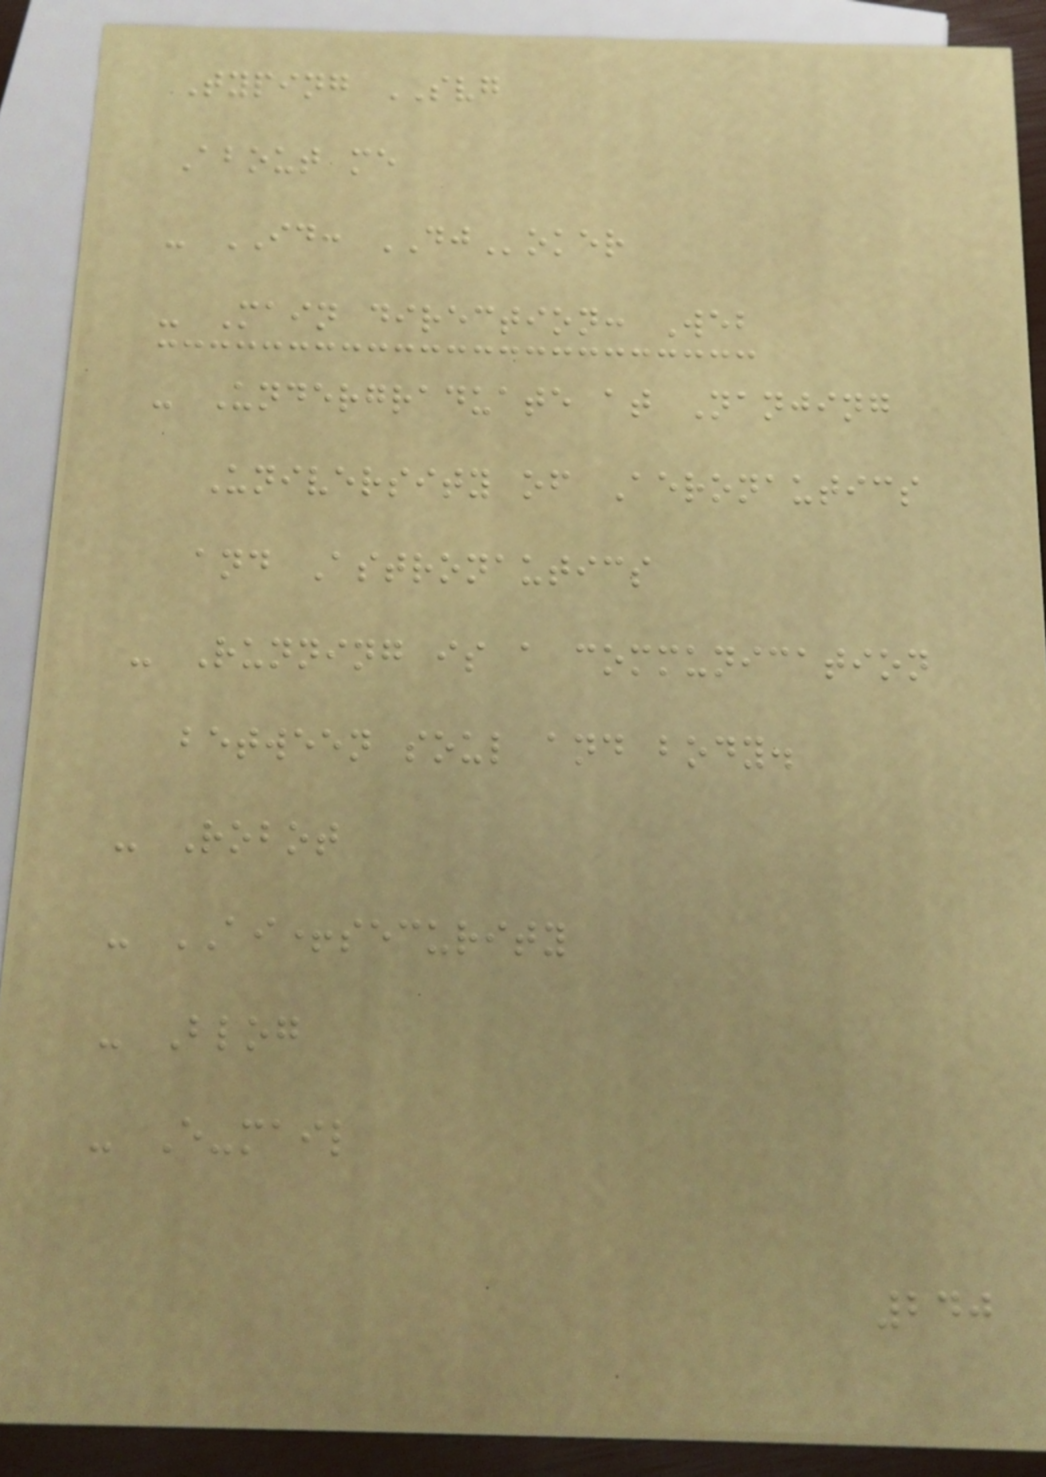Typing SVG
About me
- ID: DJoker
- Main direction: Web
- Undergraduate at Nanjing
University of Aeronautics
and Astronautics
- Running is a communication
between soul and body.
- Robot
- AI+security
- Blog
- E-mail
240
